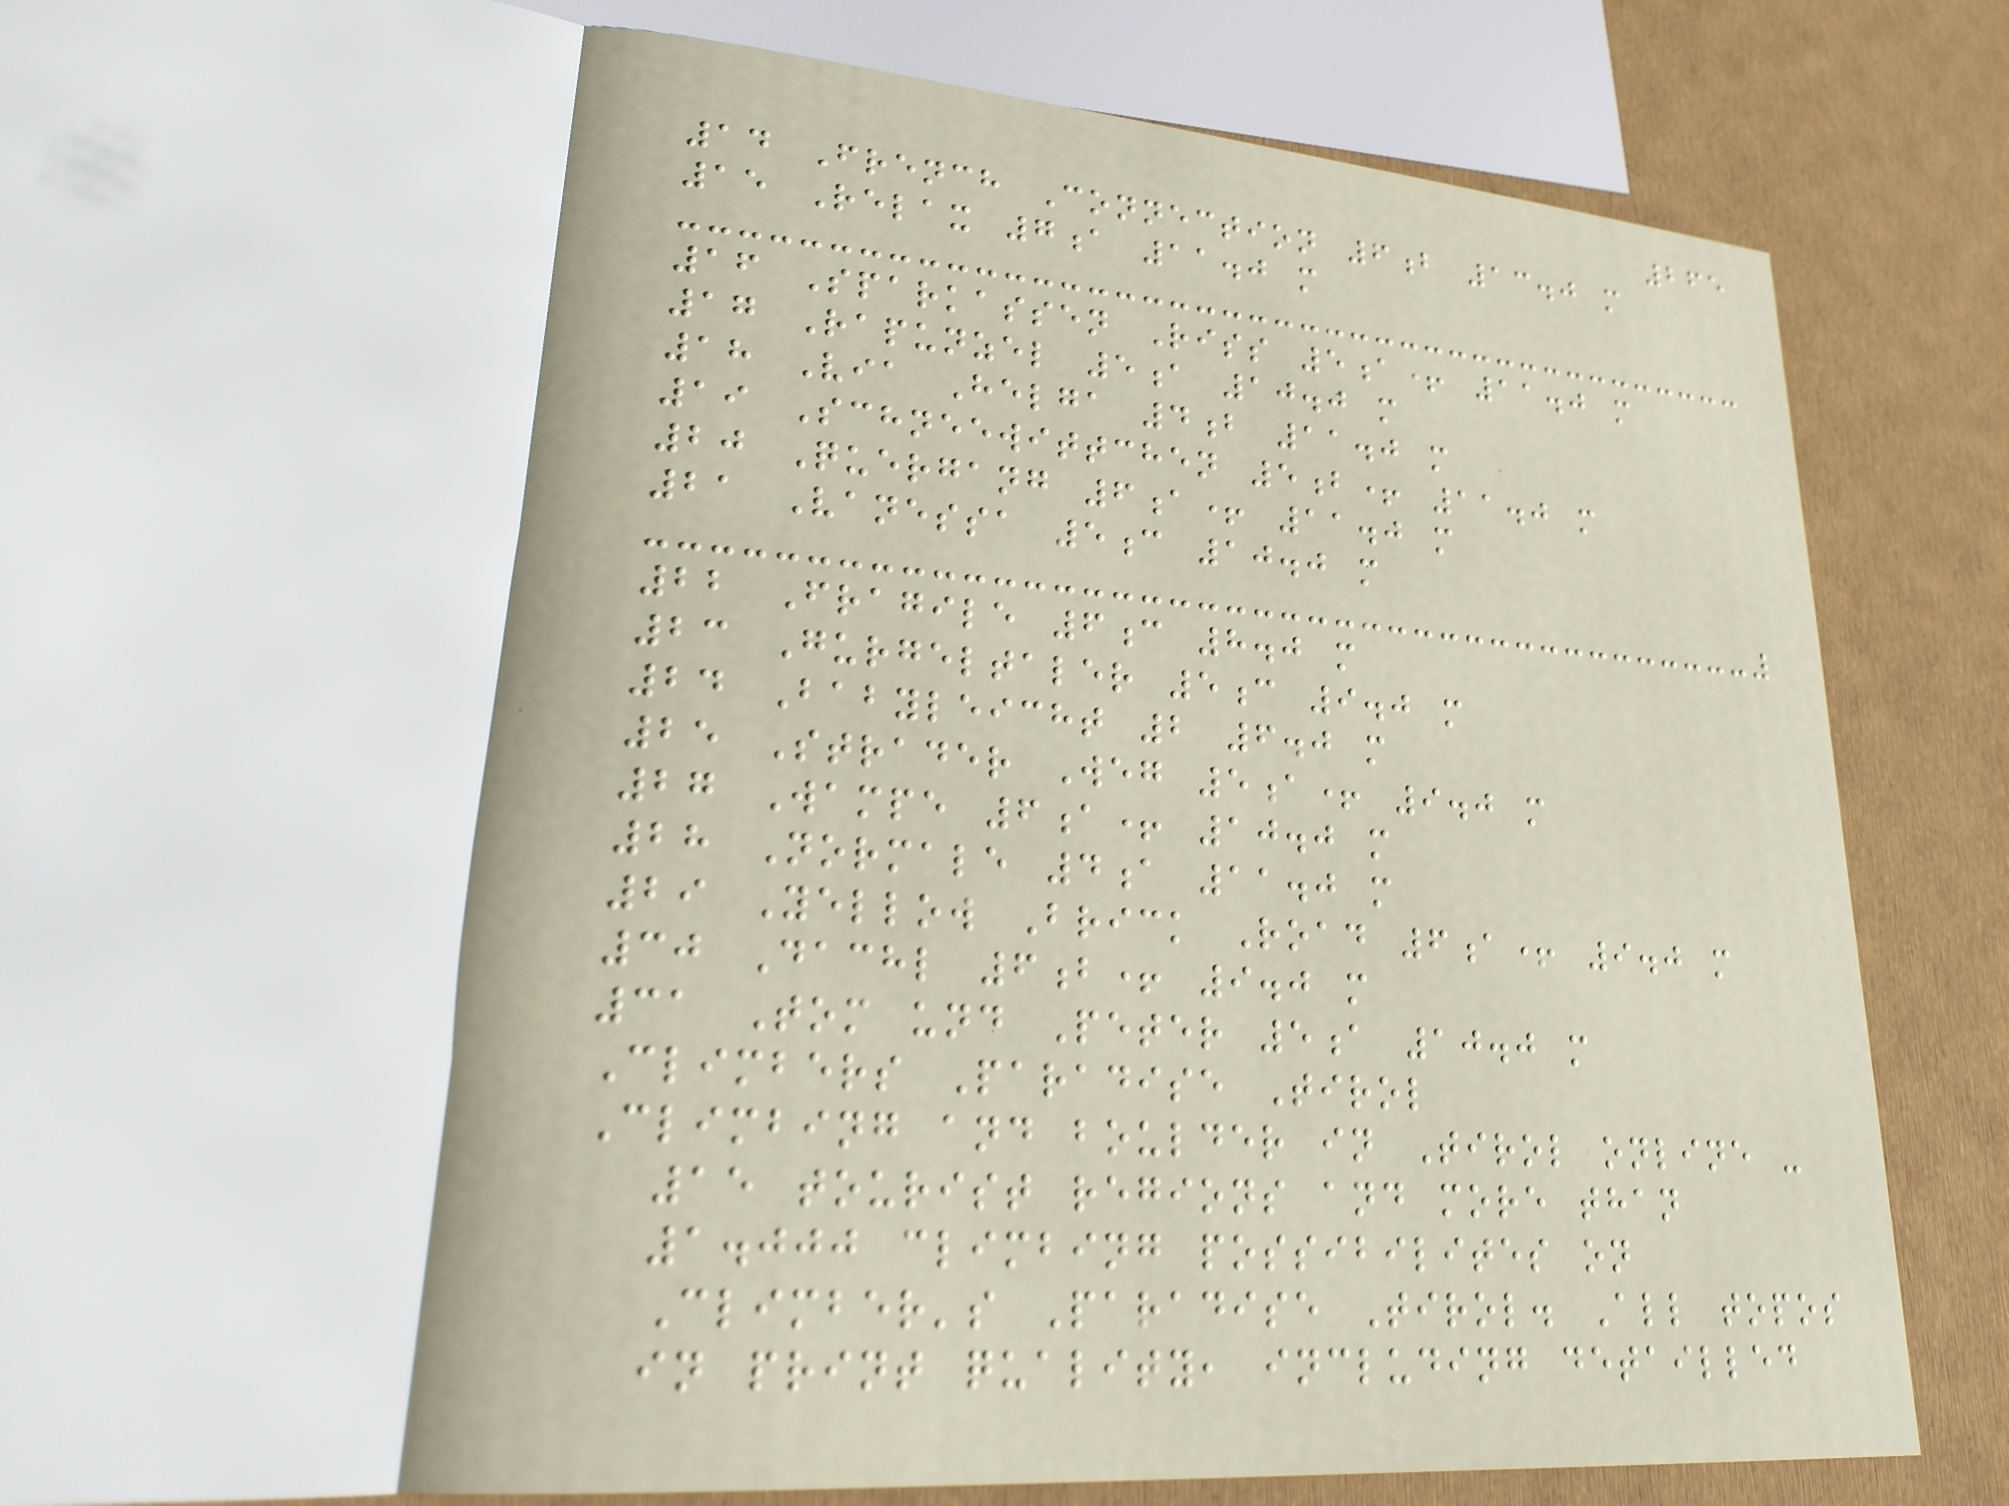265
14 French Connection 6b 13.0 m
15 Relax 7a 11.0 m
16 Sparkassen Riss 5a+ 11.0 m
17 Rapunzel 5a 10.0 m
18 Via Helga 4b 11.0 m
19 Schneewittchen 5b+ 11.0 m
20 Quergang 6a+ 11.0 m
21 Vanessa 5c 10.0 m
22 Fragile 6c 8.0 m
23 Gurgeltaler 5c 9.0 m
24 Babyleicht 2 6.0 m
25 Strader Weg 5a+ 9.0 m
27 Wampe 6a+ 10.0 m
28 Normale 4a 11.0 m
29 Yellow Brick Road 6a+ 9.0 m
30 Dachl 6b+ 9.0 m
31 Tom und Peter 5a 10.0 m
Climbers Paradise Tirol
Climbing and boulder in Tirol online -
15 tourist regions and more than
1.000 climbing possibilites on
Climber's Paradise Tirol. All topos
in print quality, including detailled
